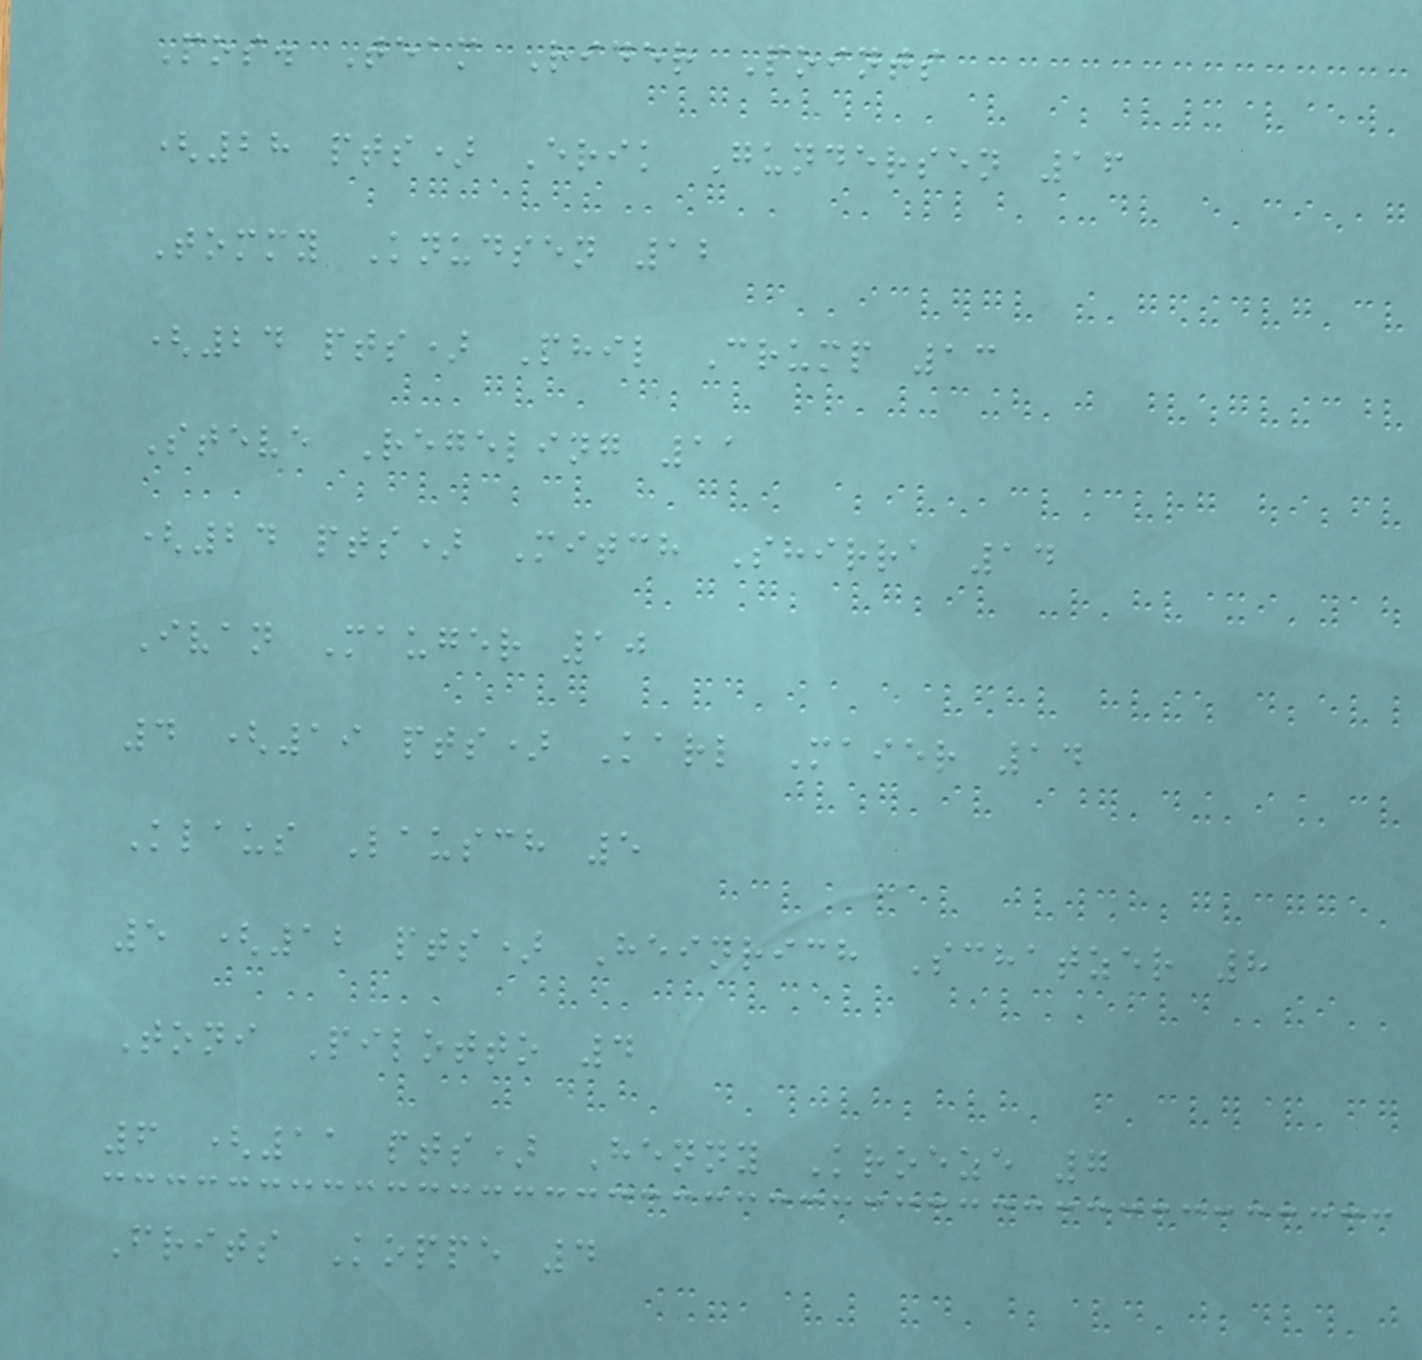Pos. Team Rider Points
(28 pts) Erik Gundersen 16
Tommy Knudsen 12
(24 pts) Phil Crump 13
Steve Regeling 11
(24 pts) Mitch Shirra 14
Ivan Mauger 10
4 (19 pts) Karl Maier 14
Klaus Lausch 5
5 (12 pts) Heinrich Schatzer 8
Toni Pilotto 4
6 (11 pts) Henny Kroeze 7
Frits Koppe 4
